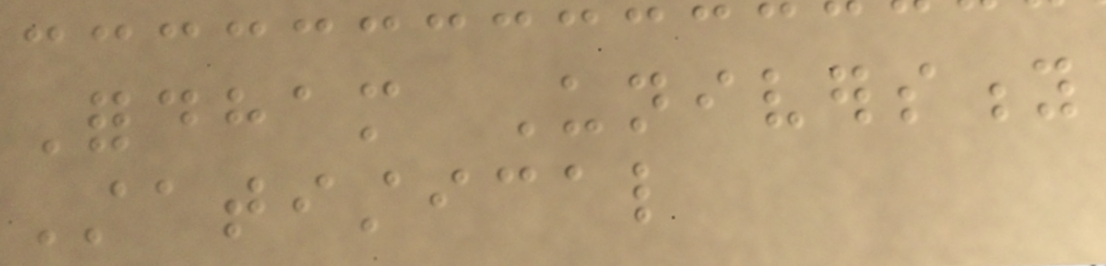Fordham University
Statistical
